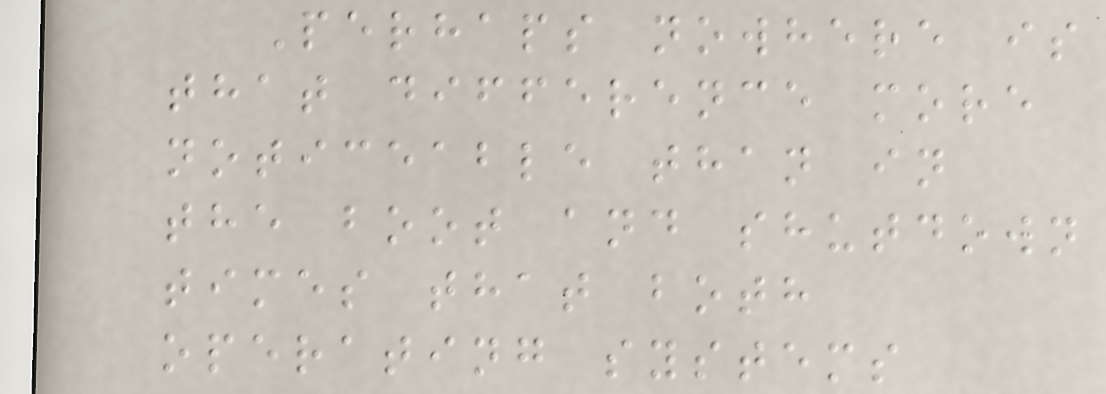Perhaps nowhere is
that difference more
noticeable than in
the boot and shutdown
times that both
operating systems
